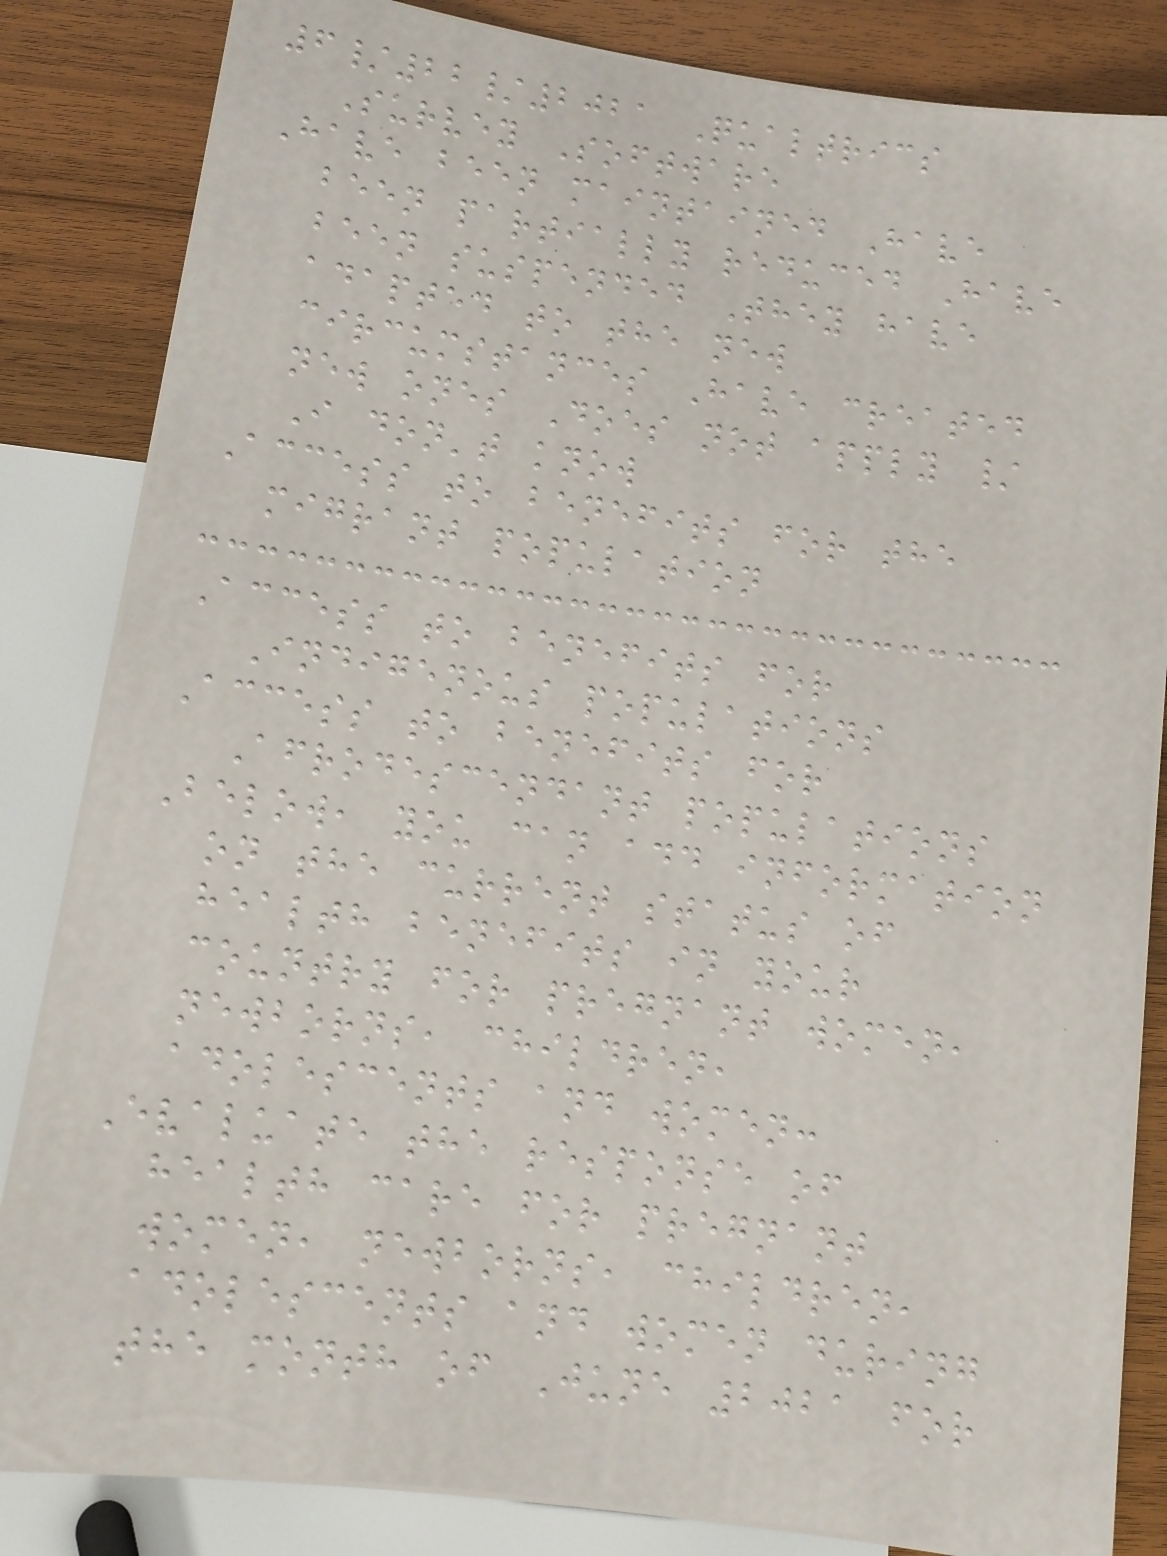6/22/2021 Qualtrics
Survey Software
Have been maintained Have
been partially reduced Have
been suspended They have
adapted to the new
circumstances Have created
new ones Does not apply /
I don't know
Access to benefits for the
migrant population
Access to benefits for
Indigenous populations
Access to benefits for
Afrodescendant populations
Below, you can add information
on the current status of
health benefits in your
country for pregnant women,
newborns, children,
adolescents and women:
Evaluate the response of
health care for pregnant
women, newborns, children,
adolescents and women during
the month of June 2021 for
